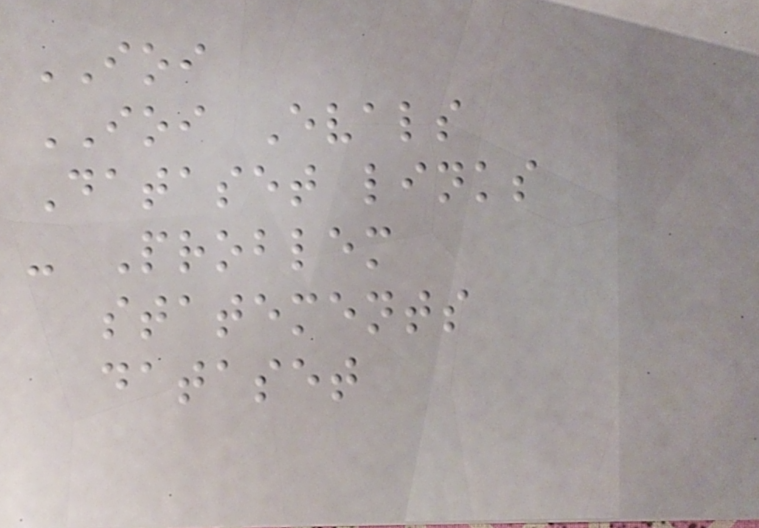IOI
IOI Evals
Dataset links
- Problem
statements
dataset
